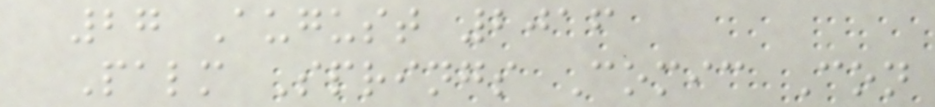27 August 2016
Palm Springs Comic Con
